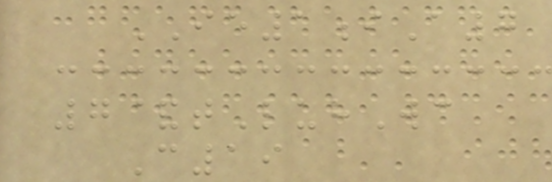IE1iA7
7&tLuhWc
C19
